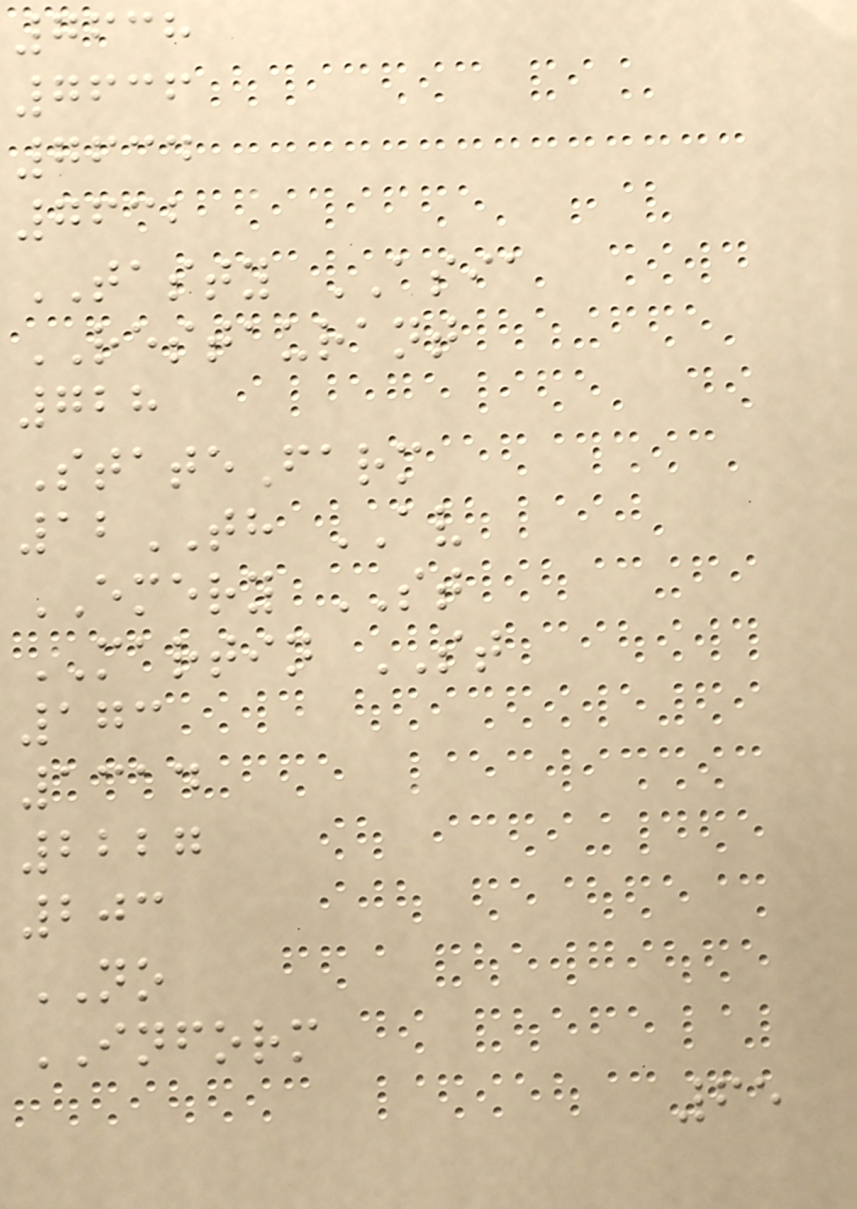7638
7636
7634
7632
TASTY ASIA
RESTAURANT
728
StateFarm
12TH AV
EMERY ST
MARTIN ST
173
1314
2227
203
NO
INFORM
65
